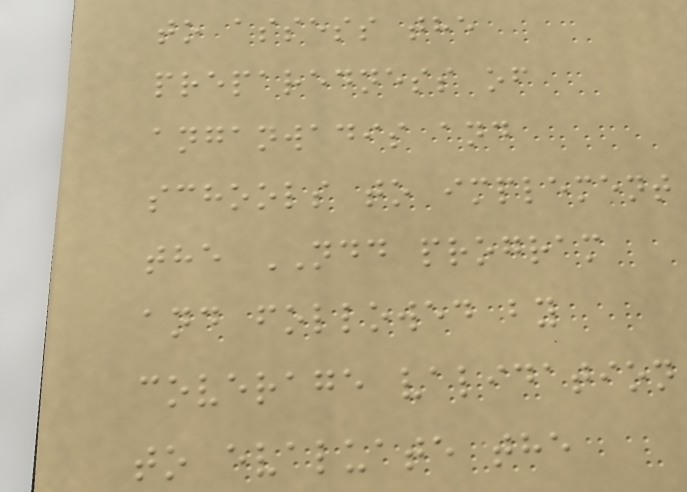to assess the
preparedness of
anganwadis and
schools to implement
the NDD program
and followed by
coverage validation
to evaluate the
